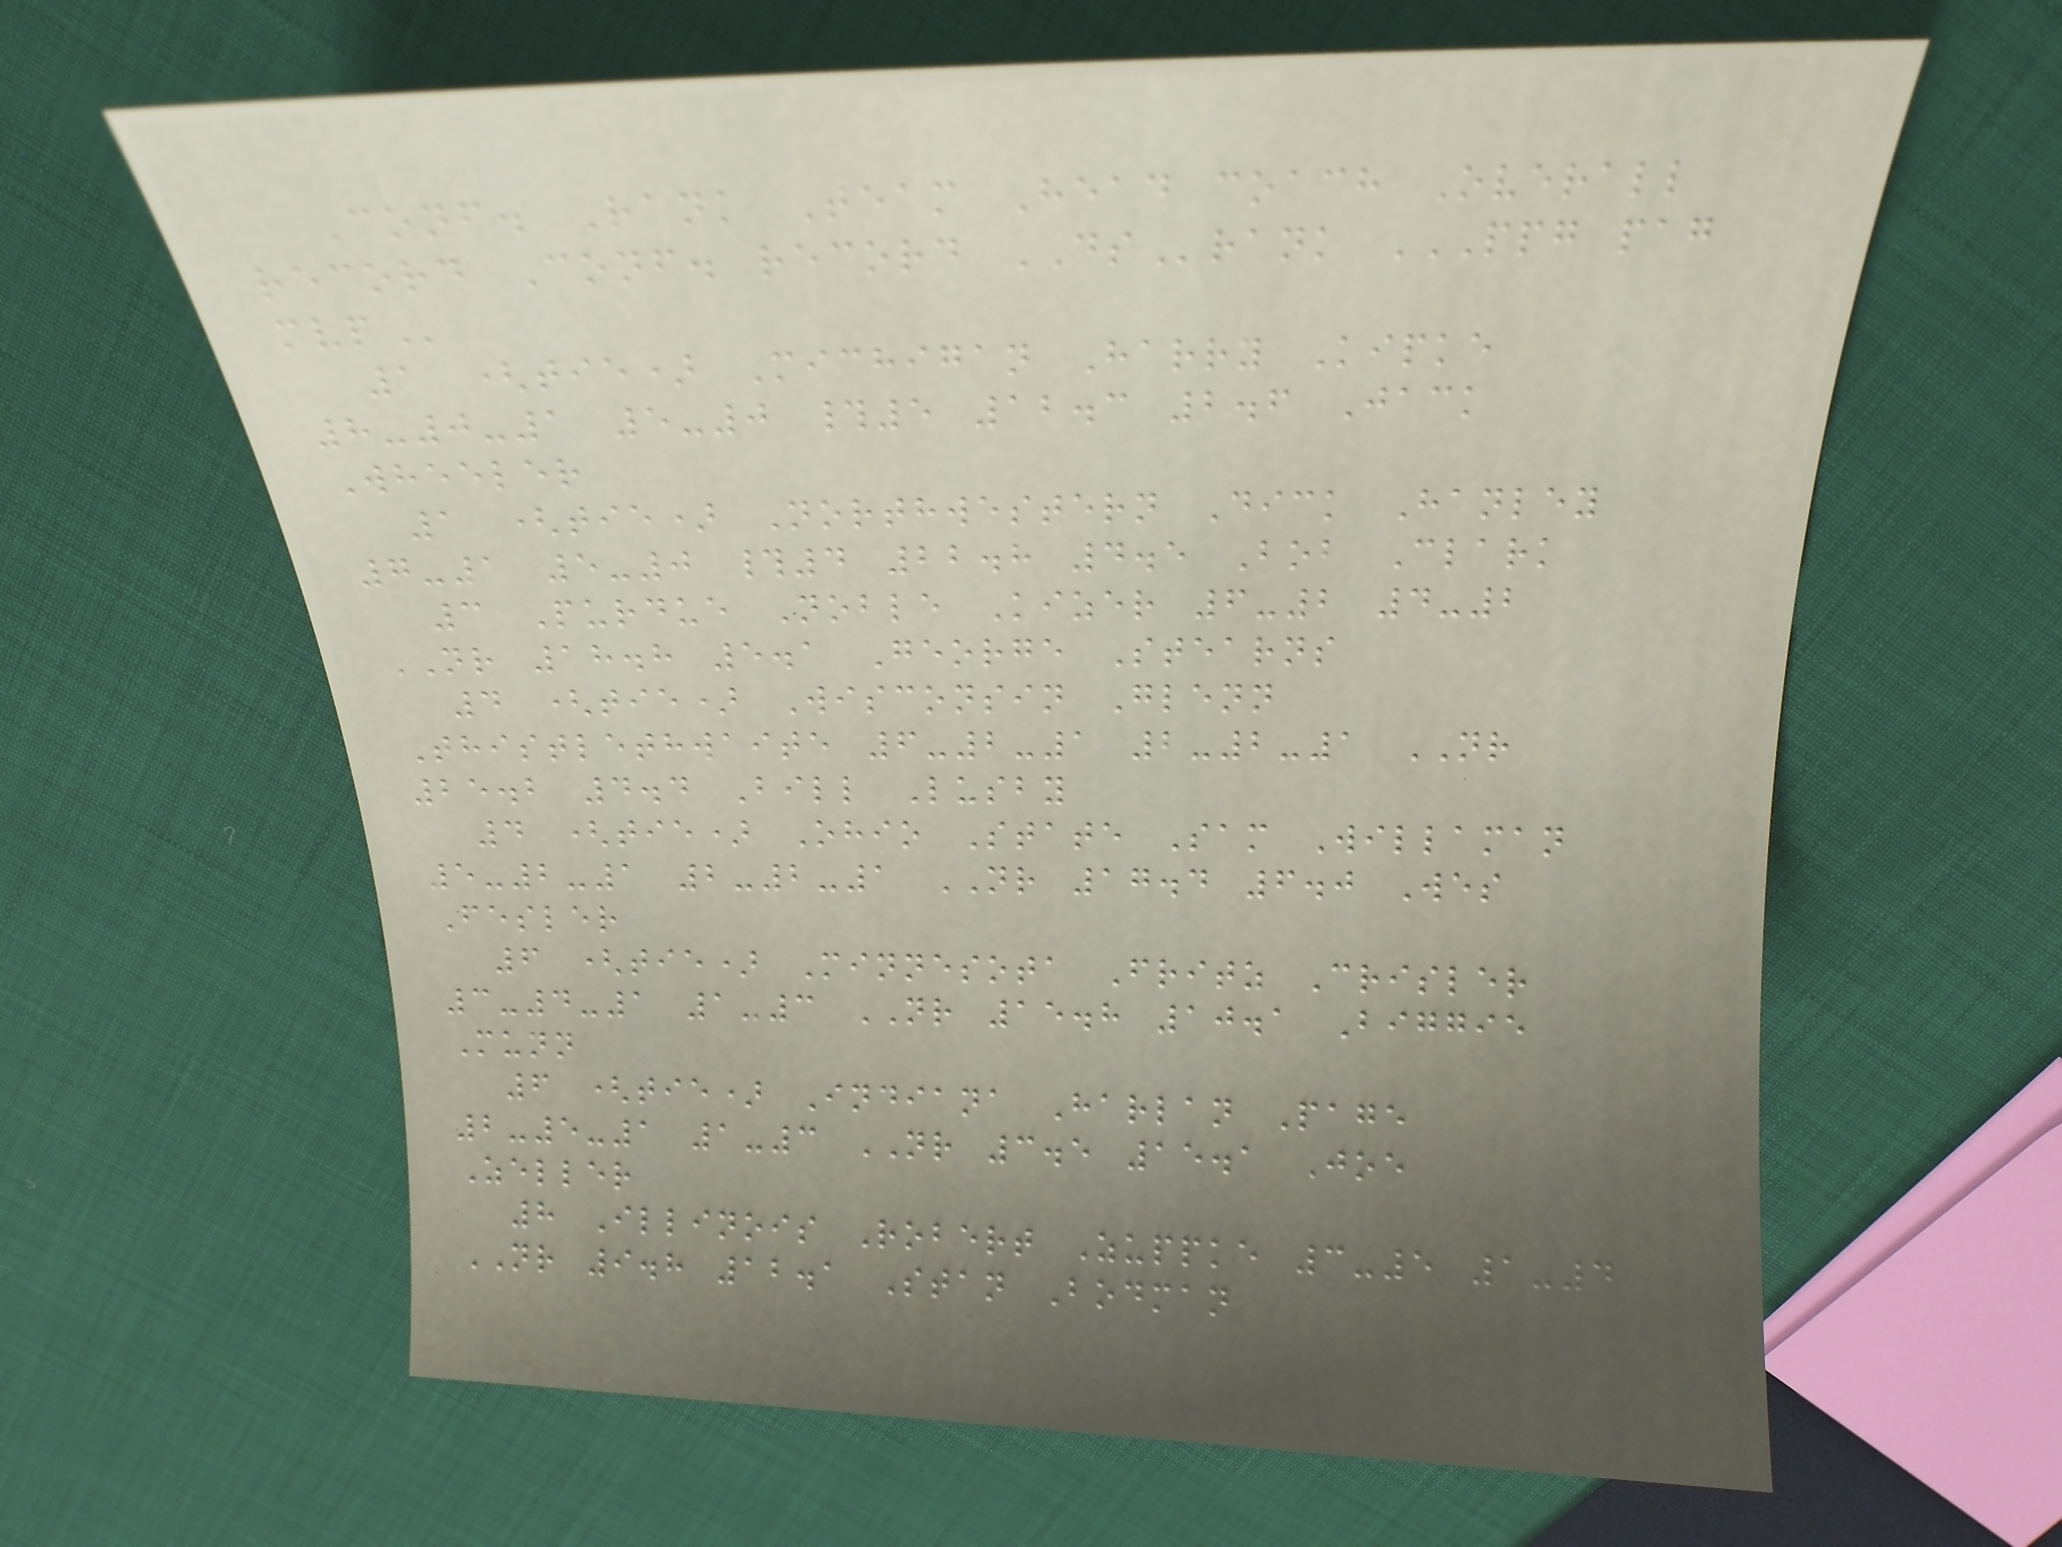Conf. Rank Team Head coach Overall
record Conf. record DSrank PPG PAG
MVP
1 (tie) Michigan Harry Kipke
8-0-1 5-0 #5 12.3 2.6 Jack
Wheeler
1 (tie) Northwestern Dick Hanley
7-1 5-0 #4 22.8 4.5 Bob Clark
3 Purdue Noble Kizer 6-2 4-2
NR 18.8 5.1 George Stearns
4 (tie) Wisconsin Glenn
Thistlethwaite 6-2-1 2-2-1 NR
25.2 4.4 Bill Lusby
4 (tie) Ohio State Sam Willaman
5-2-1 2-2-1 NR 17.4 6.0 Wes
Fesler
6 (tie) Minnesota Fritz Crisler
3-4-1 1-3 NR 15.8 10.1 Biggie
Munn
6 (tie) Indiana Harlan Page
2-5-1 1-3 NR 3.5 15.1 Joe
Zeller
8 Illinois Robert Zuppke 3-5 1-4
NR 9.8 12.1 Stan Bodman
